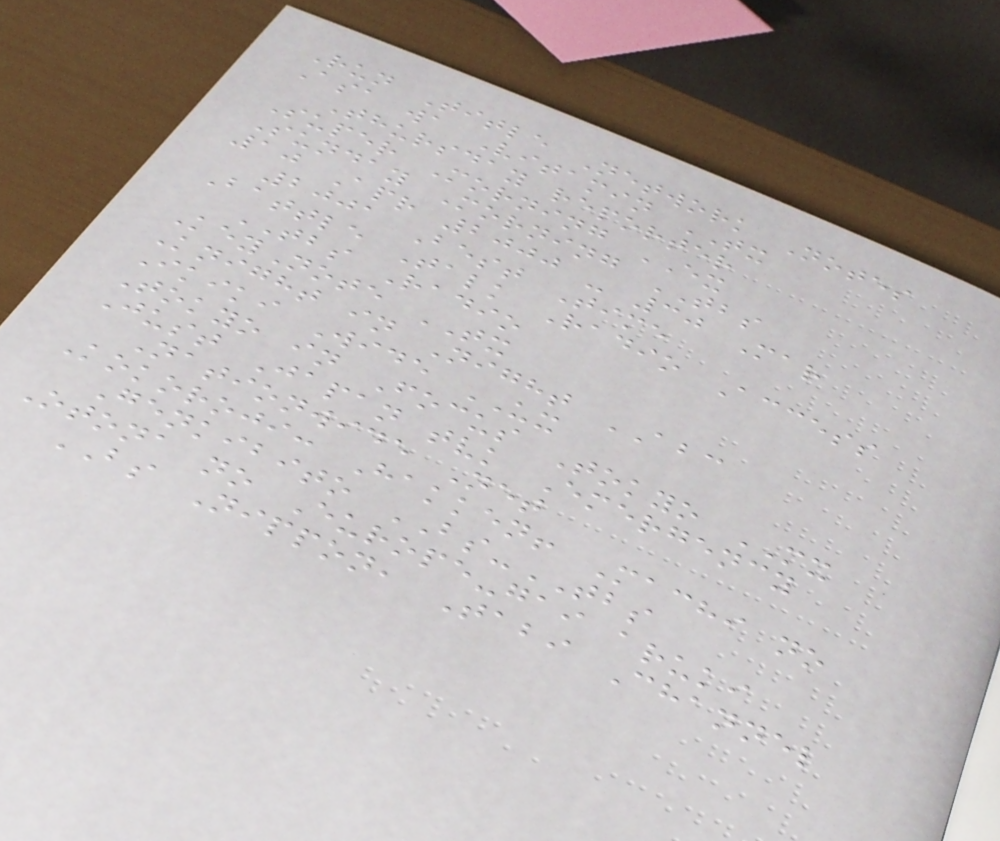Run Title Network Notes
Asa wa Vitamin TX
Thursday reporter
Super Morning EX
Sunday Morning TBS
10 Apr 2000 - 30 Mar
2001 Best Time
Battle Talk Radio Access
TBS Radio
KeyNote TX
Knight in Night ABC
Ikiki Wide UX
Tokyo in Focus Tokyo MX
Just Japan tvk Emergency
Nationwide Net
Kokoroji: Hakken! Machi no
Genkibito BS-TBS
Otona no Europe-gai aruki
BS Nippon, Tabi Channel
